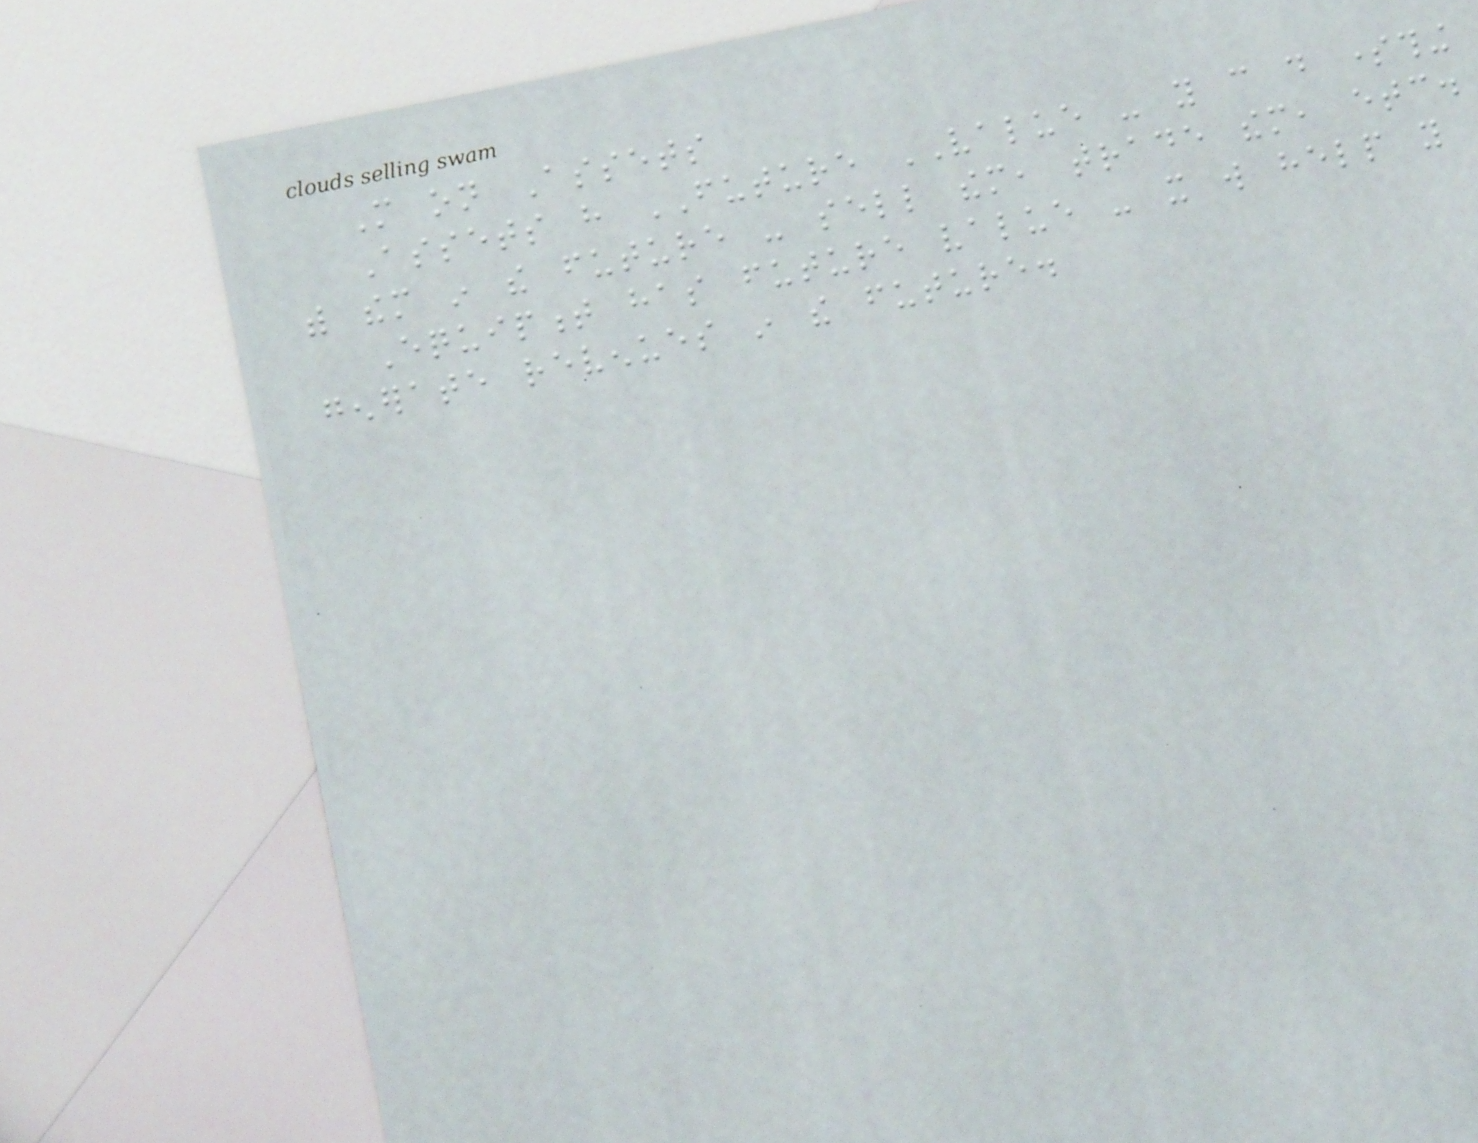More on Assets
Assets have FUTURE VALUE - you can do something
with them in the future - sell them, trade them, etc.
Equipment has future value - it will help you
generate revenues in the future.
